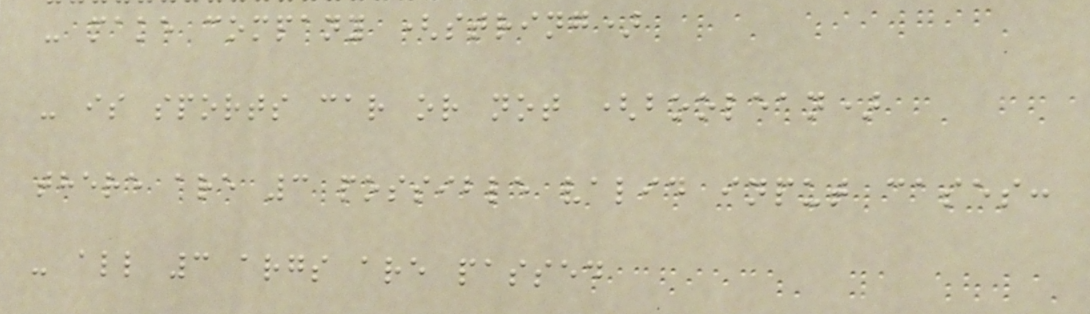- make company (string)
- is sports car or not (boolean)
there are 3 possible valid input cases:
- all 3 args are passed
